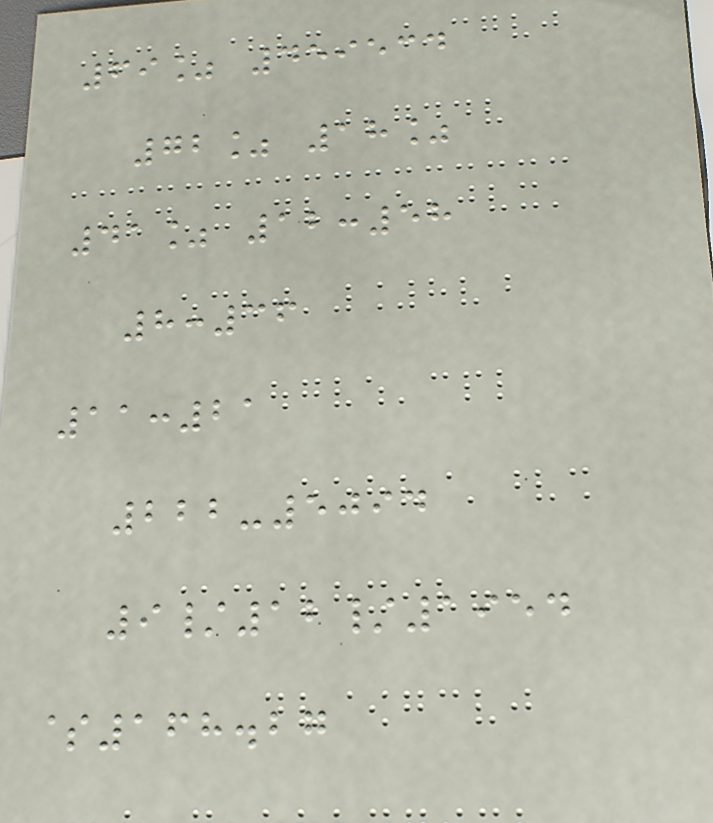69% 459534
72% 18%
41% 12:58
8:36
11:21
222-5094
9/12/1954
$168.27
